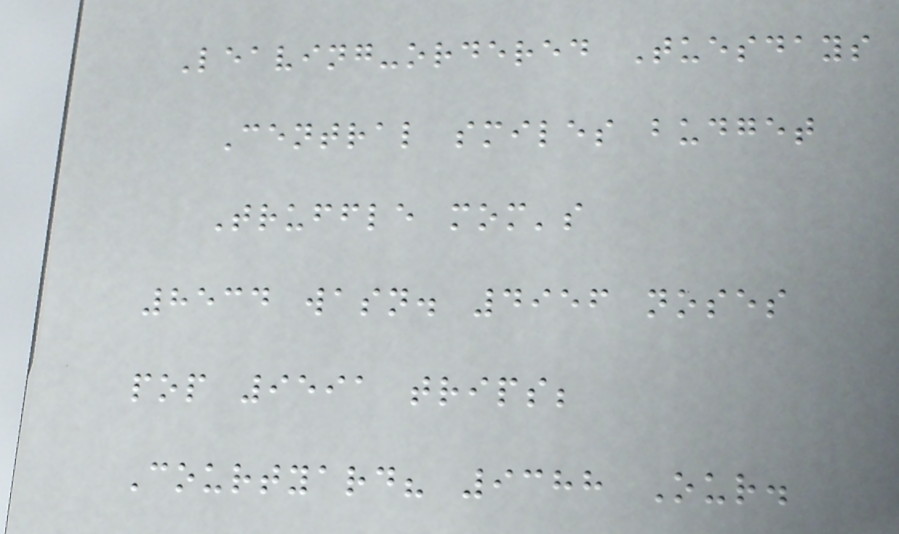Leaving-ordered Tuesdays
Central smiles budget
Truffle mom's
8534 wasn. 4956 noses
pop 9591 trips;
Courtyard? 9388 Our.
